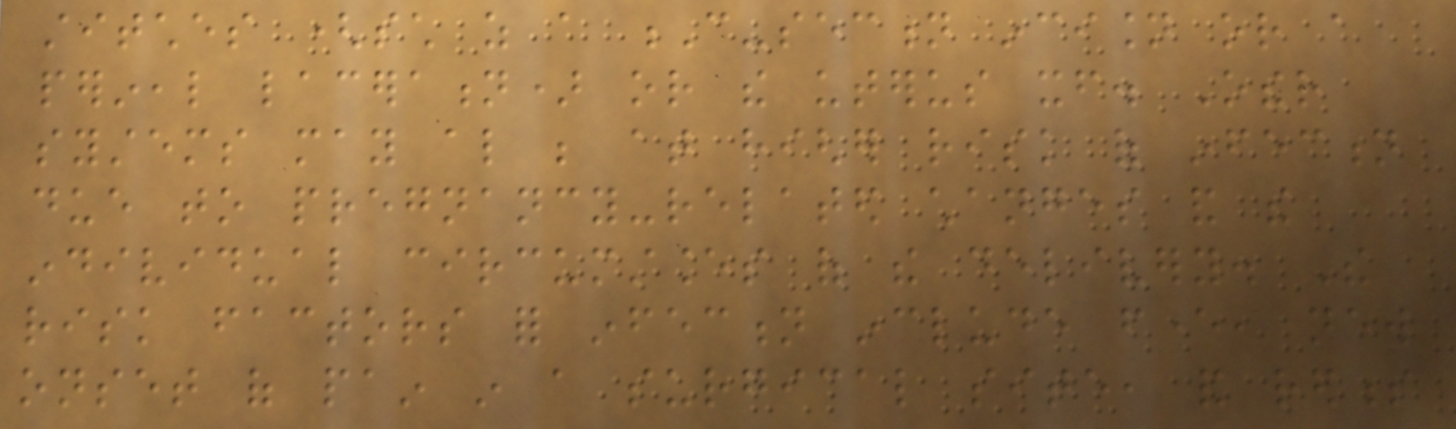stitches (such as a C-section incision or a
perineal laceration) or the uterus itself. Other
systems may also be at higher risk of infection
due to pregnancy-related changes and the
individual circumstances of the delivery. The
risk factors for infection include fever, new
onset of pain in a surgical site, and redness
